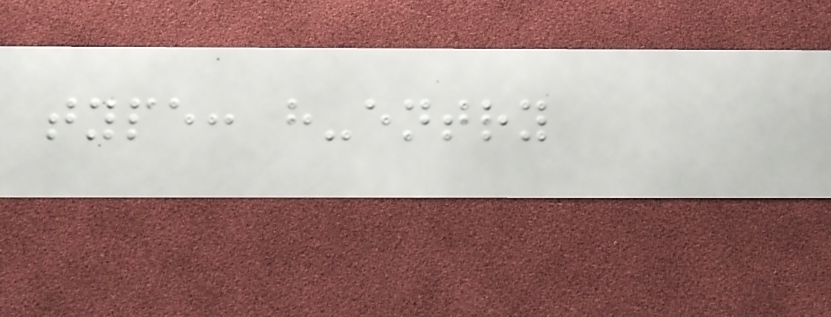type: h-entry
